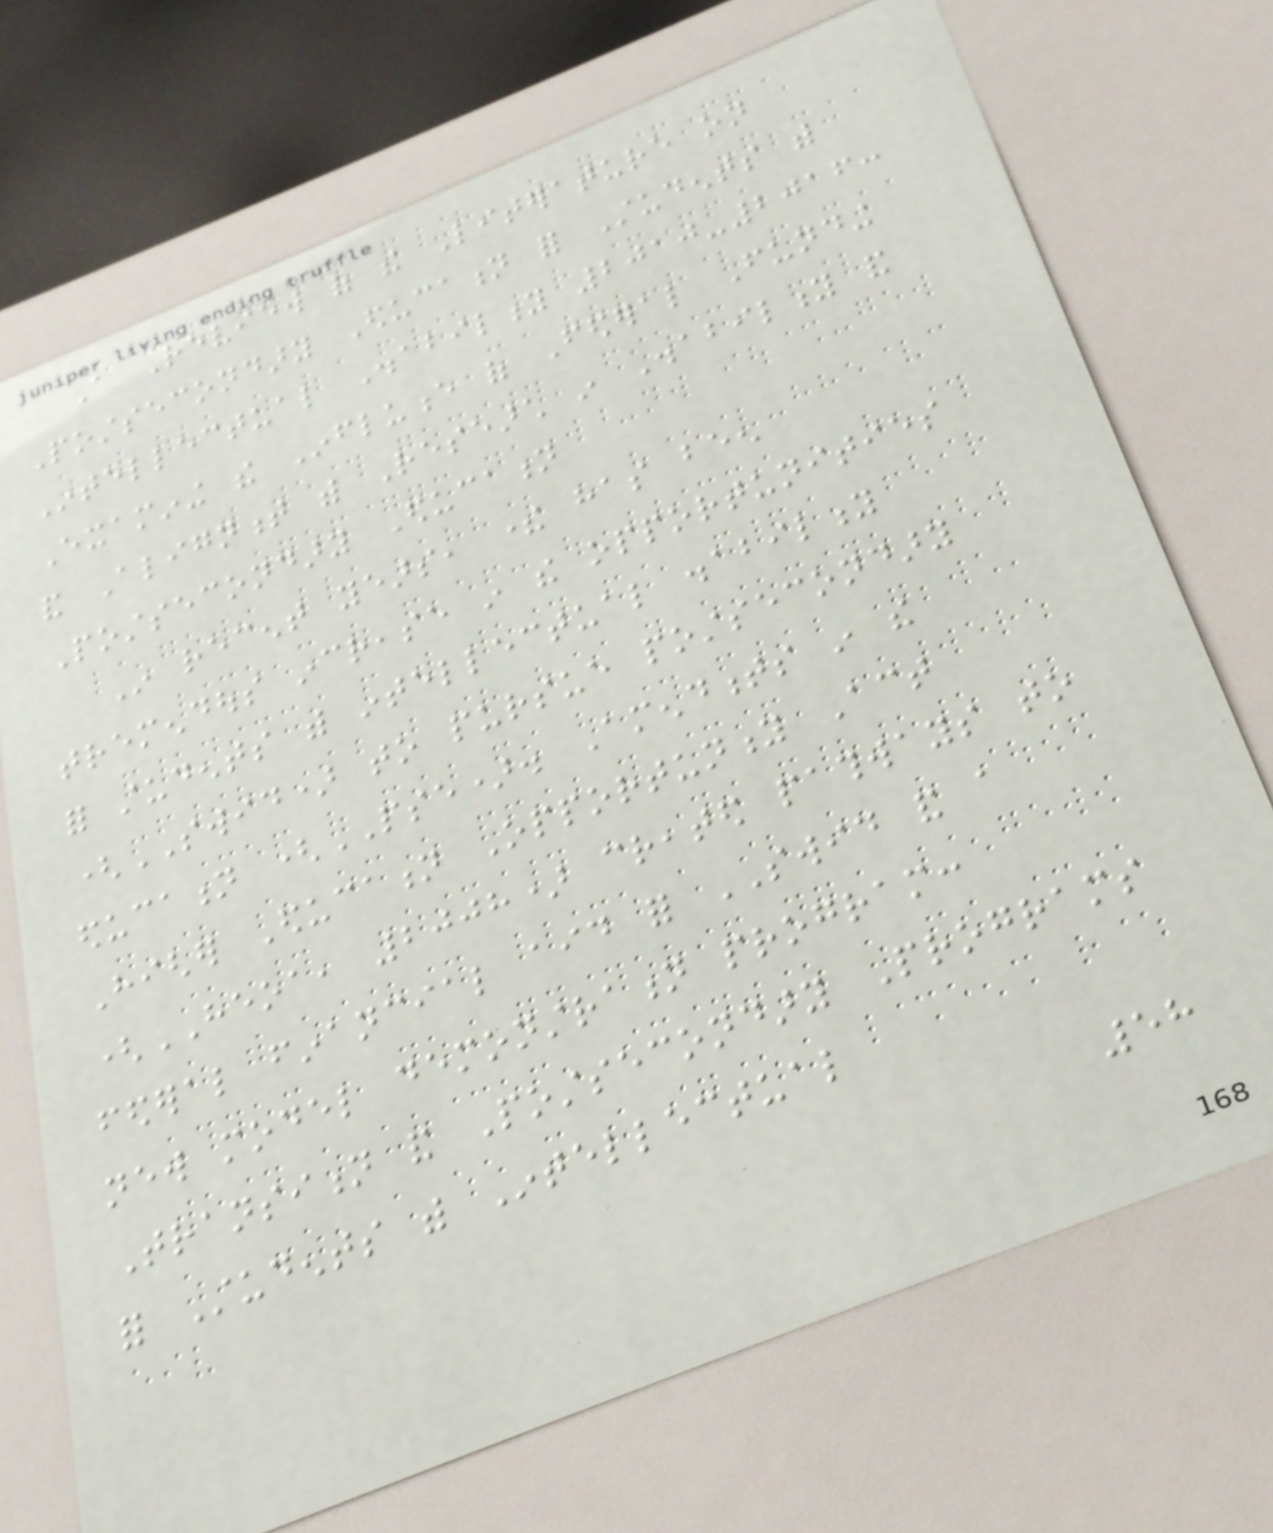A Review of the Literature on
Postsecondary Education for Students with
Intellectual Disability 2010-2016:
Examining the Influence of Federal Funding
and Alignment with Research in Disability and
Postsecondary Education
In recent years, there has been
tremendous increase in the opportunities
for students with intellectual disability
(SWID) to pursue postsecondary
education (PSE). Amendments in the
Higher Education Opportunity Act
(HEOA, 2008) created pathways to
federal financial aid for SWID and a
new model demonstration program:
Transition and Postsecondary Programs
for Students with Intellectual
58
